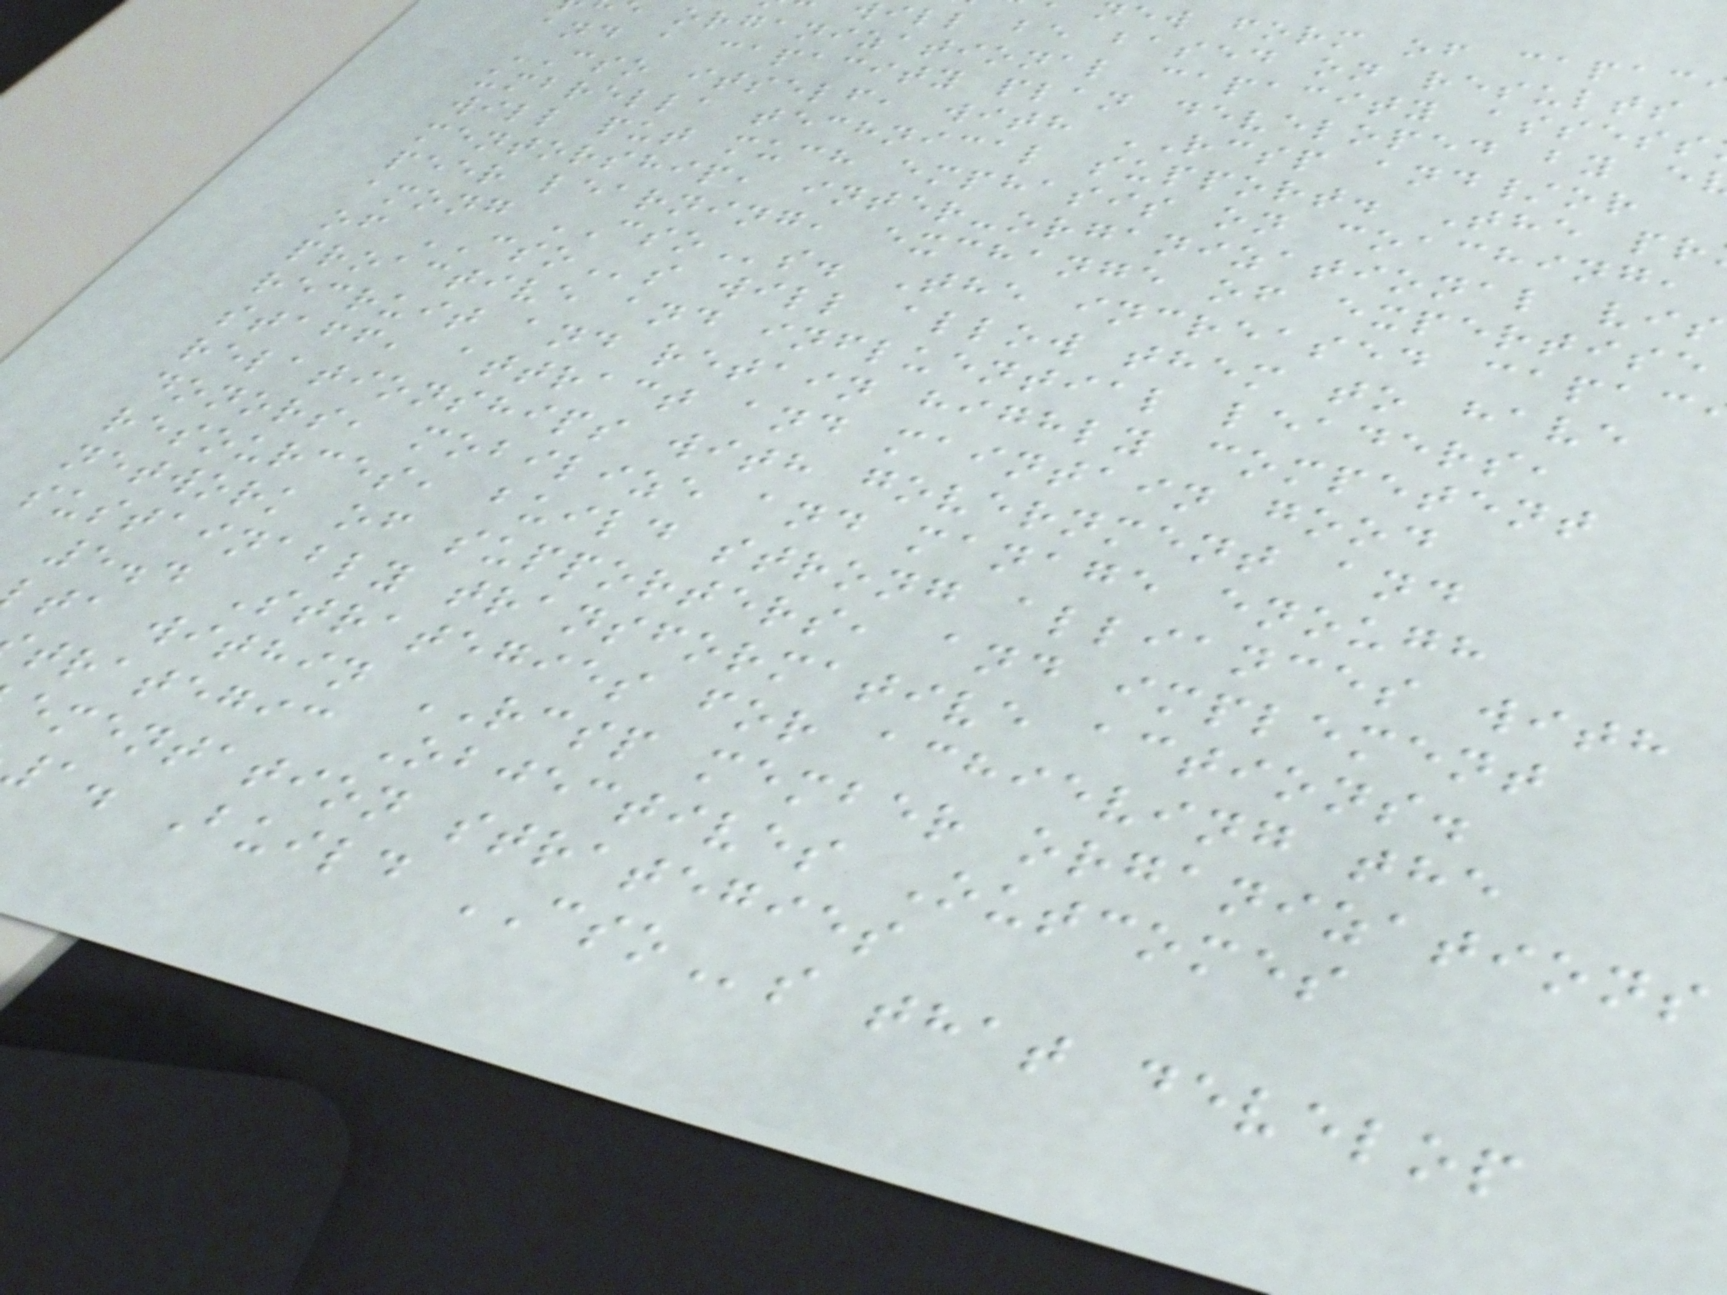ew form of capac
ill be based on results
organizational capacity assess
and a capacity plan developed by e
CSO itself, with RCSP and/or
umbrella technical support. The pr
will put much emphasis on coaching,
mentorship, inter-organizational vis
peer learning, exchange of expertise
among CSOs. The increased capac
of CSOs will allow them to have
proactive and influential leaders,
recruit and retain highly competent
staff, attract and maintain good
relationships with government and
donors, mobilize and manage enough
resources, build strong alliances with
network of supporters, and implement
sustainably transformative actions.
5.4 Strategies for achieving the
ta within RCSP member organizations
trategic Objectives Outcomes
ementation strategies
1. Build CSOs that develop
